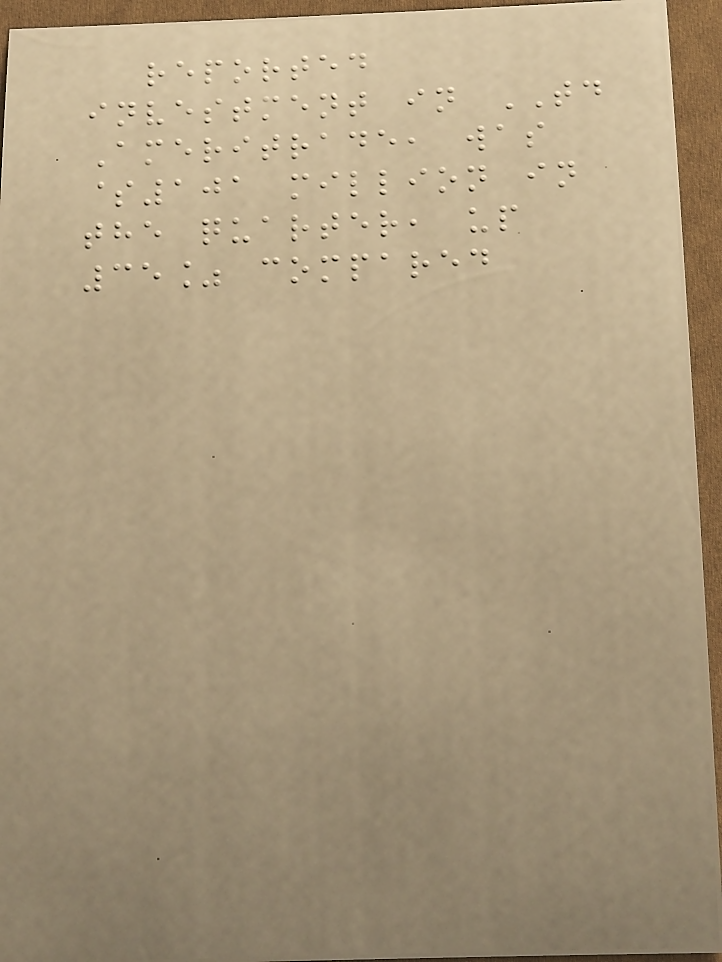reported
investment in TD
Ameritrade, was
$101 million in
the quarter, up
35% compared
